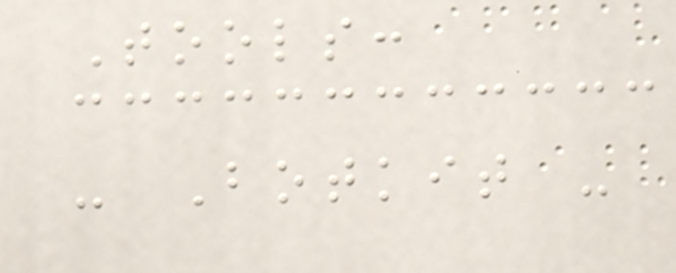Tools:
- Botkit -
